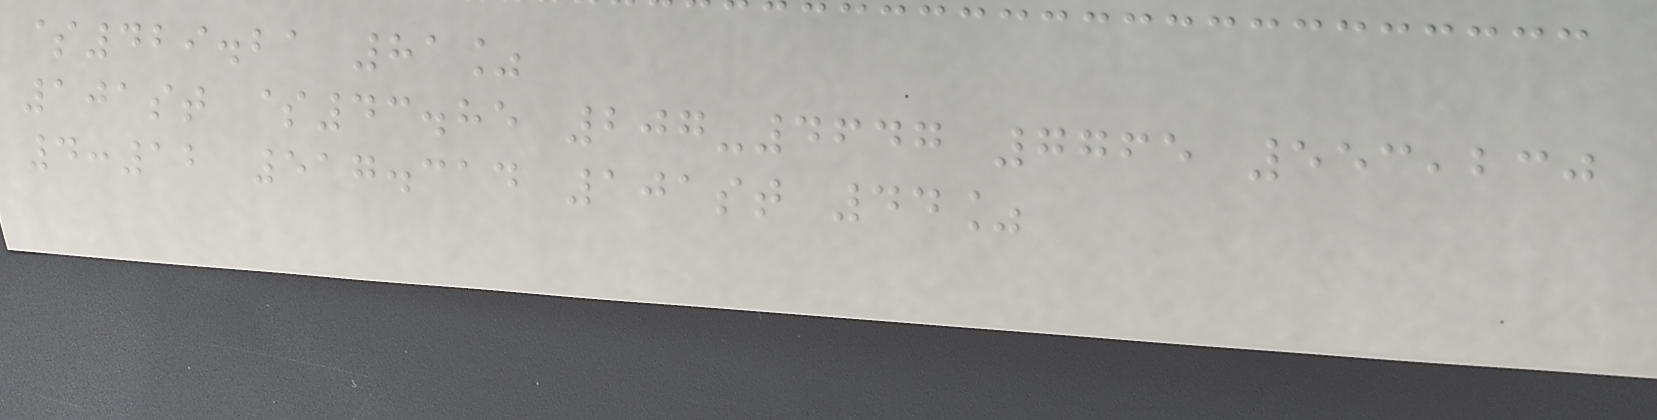$429.21 81%
101st $43.85 207-4647 7765 553,230
4:12 517.314 101st 44%
